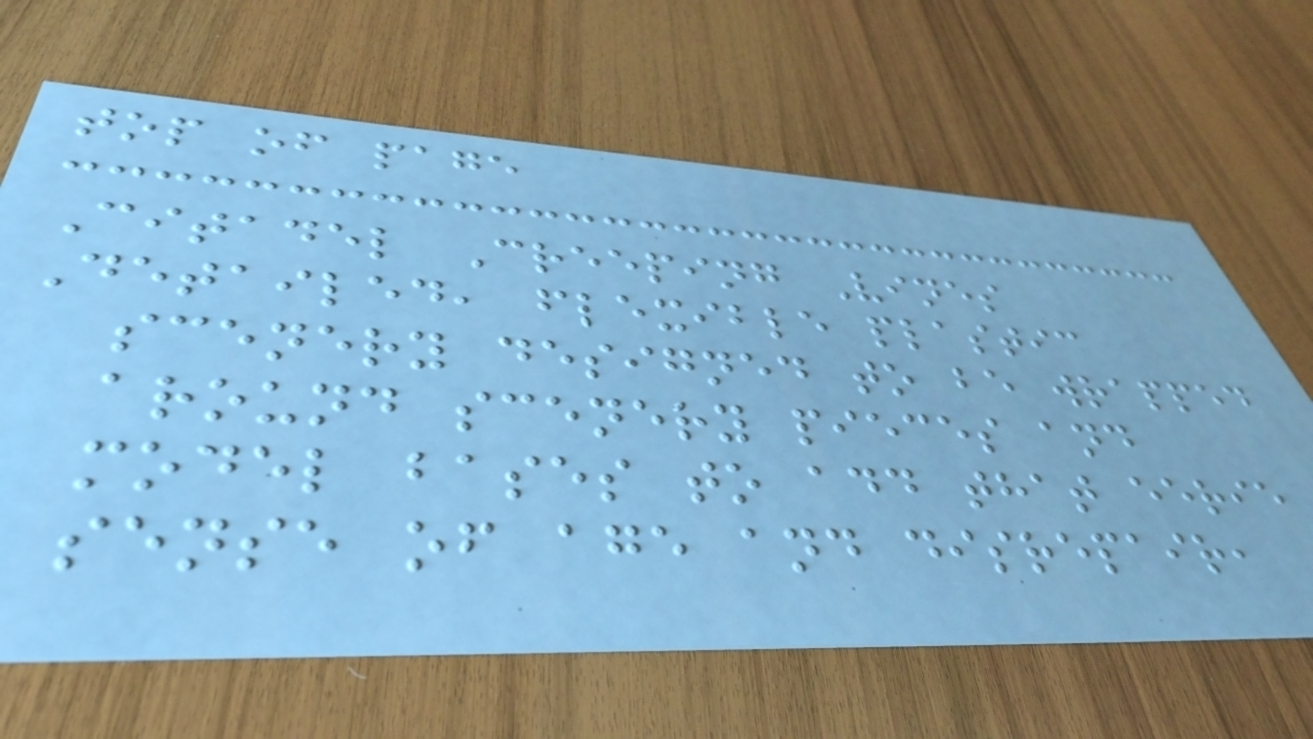top of page
Citadel Creeping Vines
Detailed, flexible plastic
scenery designed to be wrapped
around scenery pieces and
model bases to add that eerie
sense of age and disrepair,
